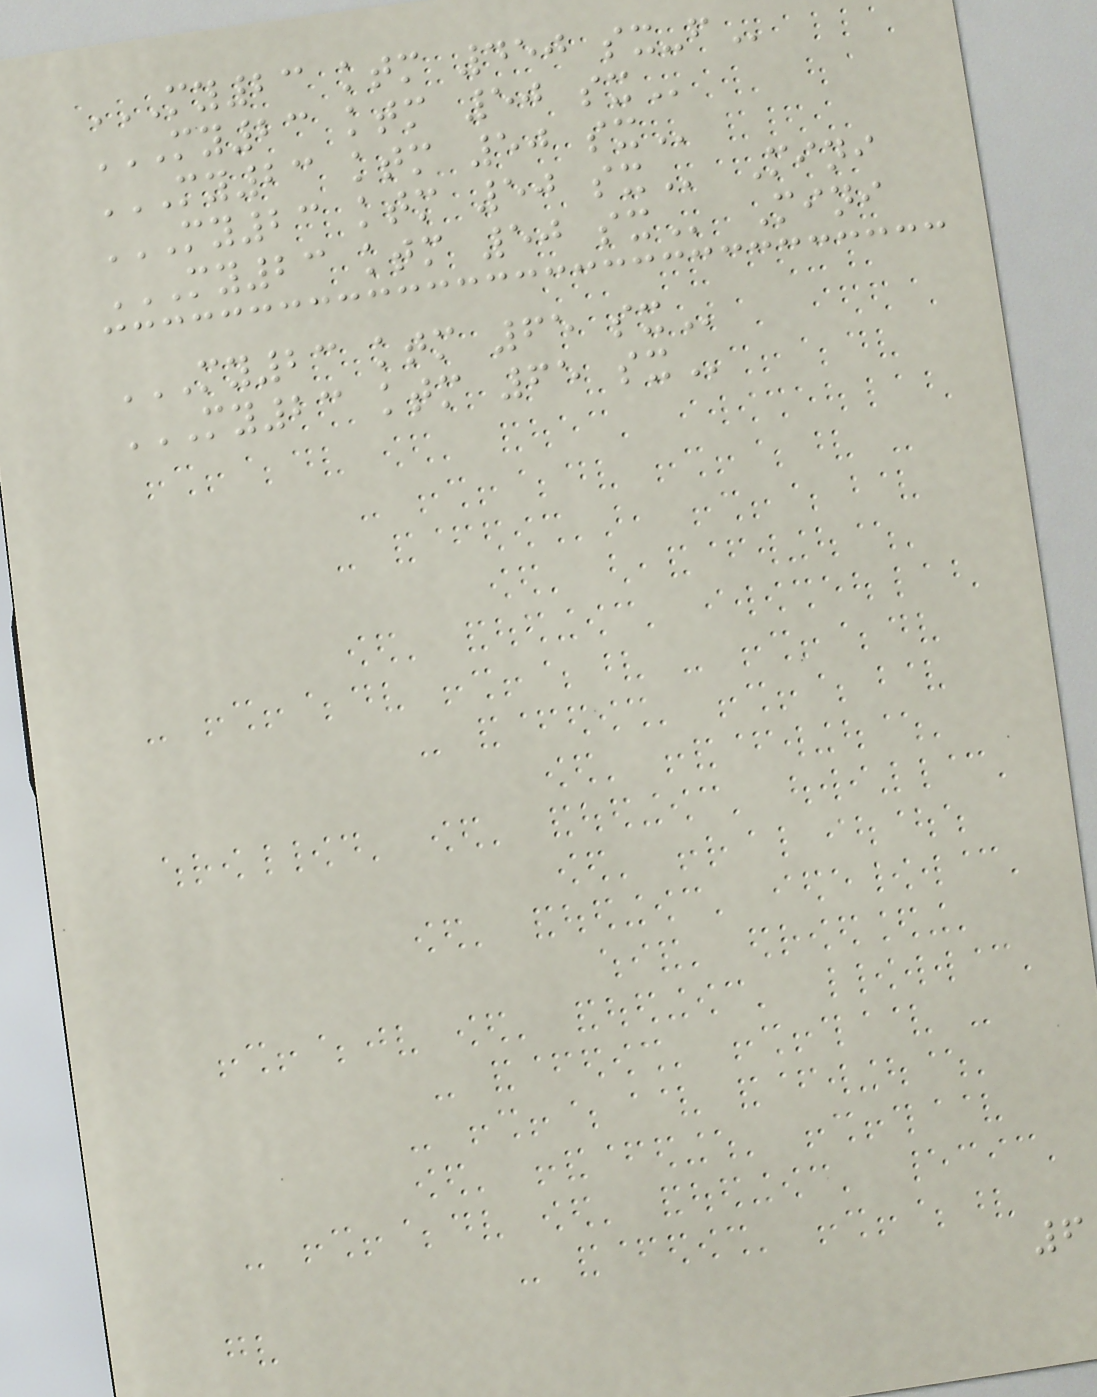MY23 KTM 450 SX-F
MY23 KTM 50 SX
MY23 KTM 50 SX
MY23 KTM 50 SX Mini
MY23 KTM 50 SX Mini
MY23 KTM 65 SX
MY23 KTM 65 SX
6
